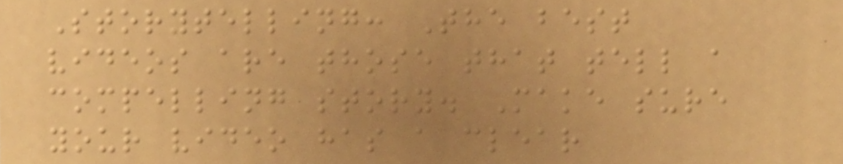Storytelling: The best
videos are those that tell a
compelling story. Make sure
your video has a clear
